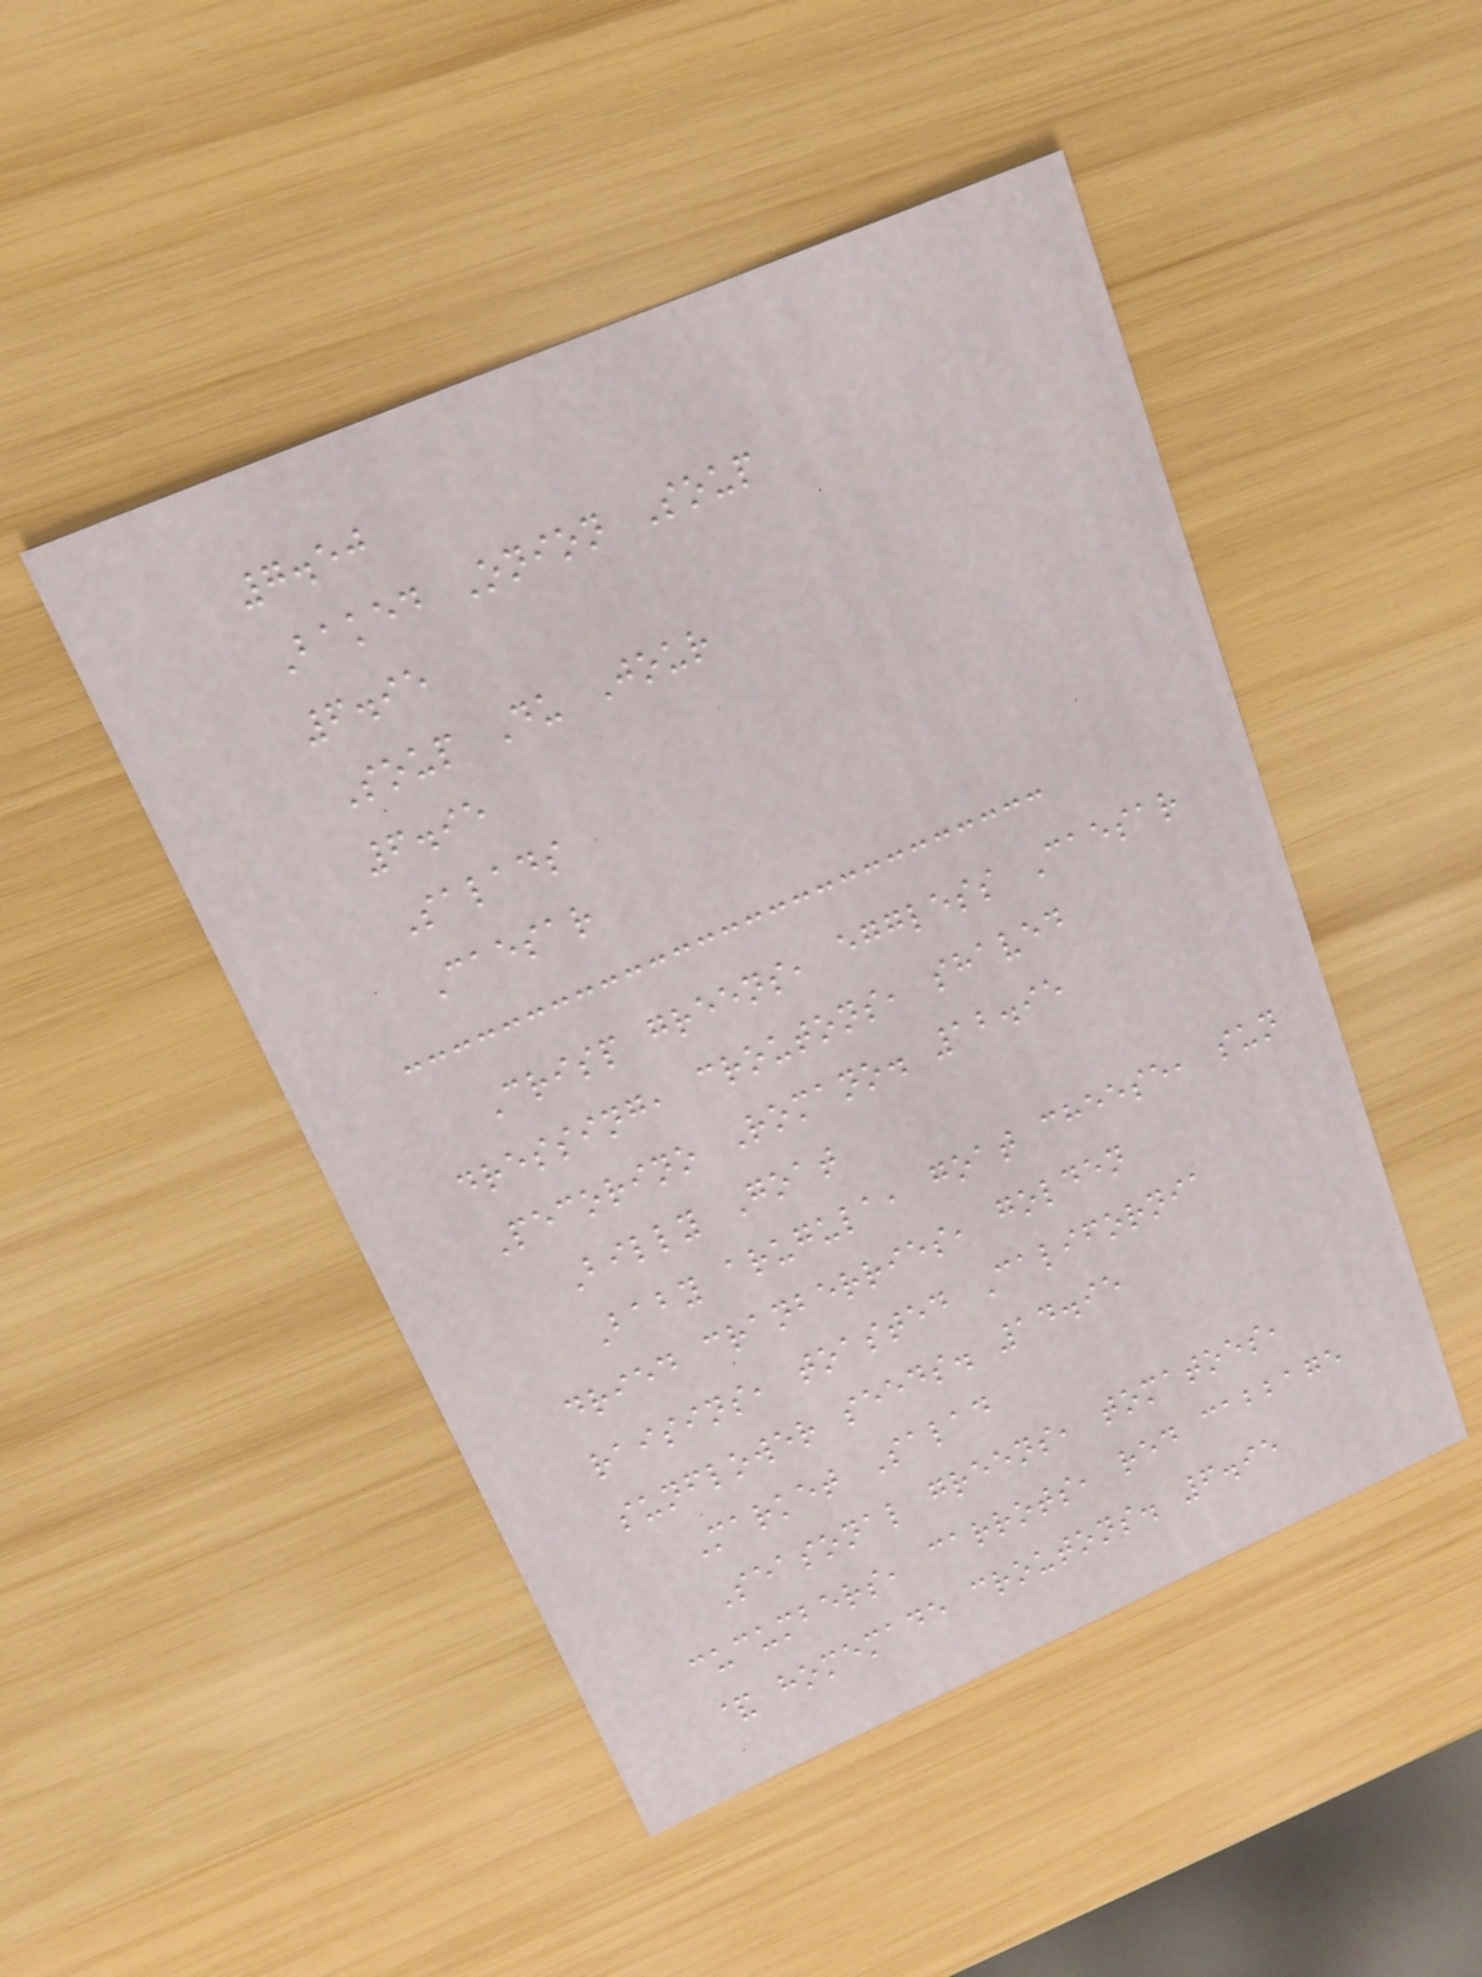7.50
Baked Onion Soup
6.95
Soup Du Jour
6.95
Salads
Caesar
Crisp greens, eggless Caesar
dressing, croutons, shaved
Pecorino Romano. 12.95
Billy Goat
Baby arugula, goat cheese, sun
dried cranberries, golden
raisins, toasted California
sunflower seeds. 14.95
Market Salad
Seasonal greens, tomatoes,
cucumbers, carrots, red cabbage
& homemade croutons. 6.95
